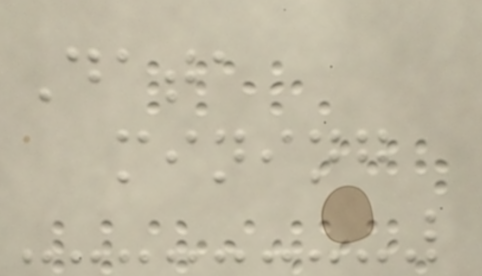Data
mining
